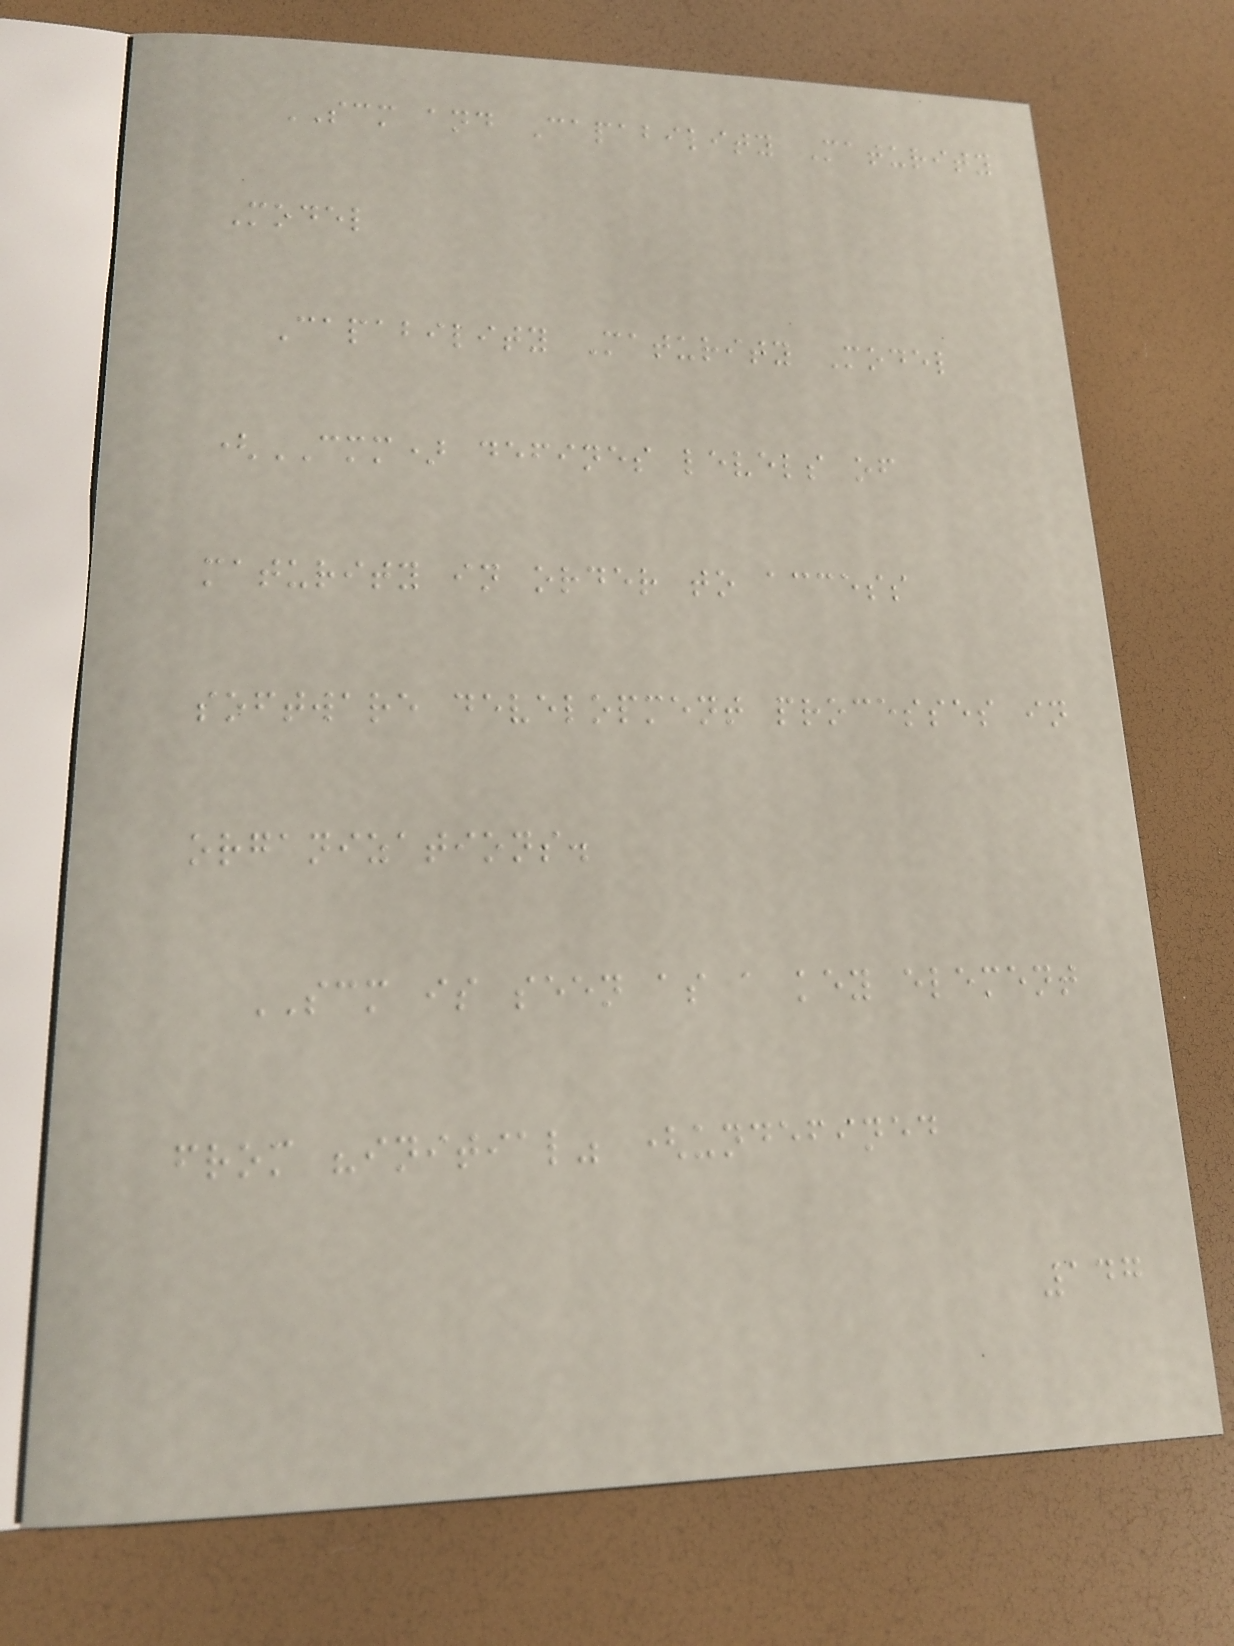SCM and Capability Maturity
Model
Capability Maturity Model
(CMM) defines levels of
maturity in order to access
software development processes in
organizations.
SCM is seen as a key element
from "initial" (undefined
147
